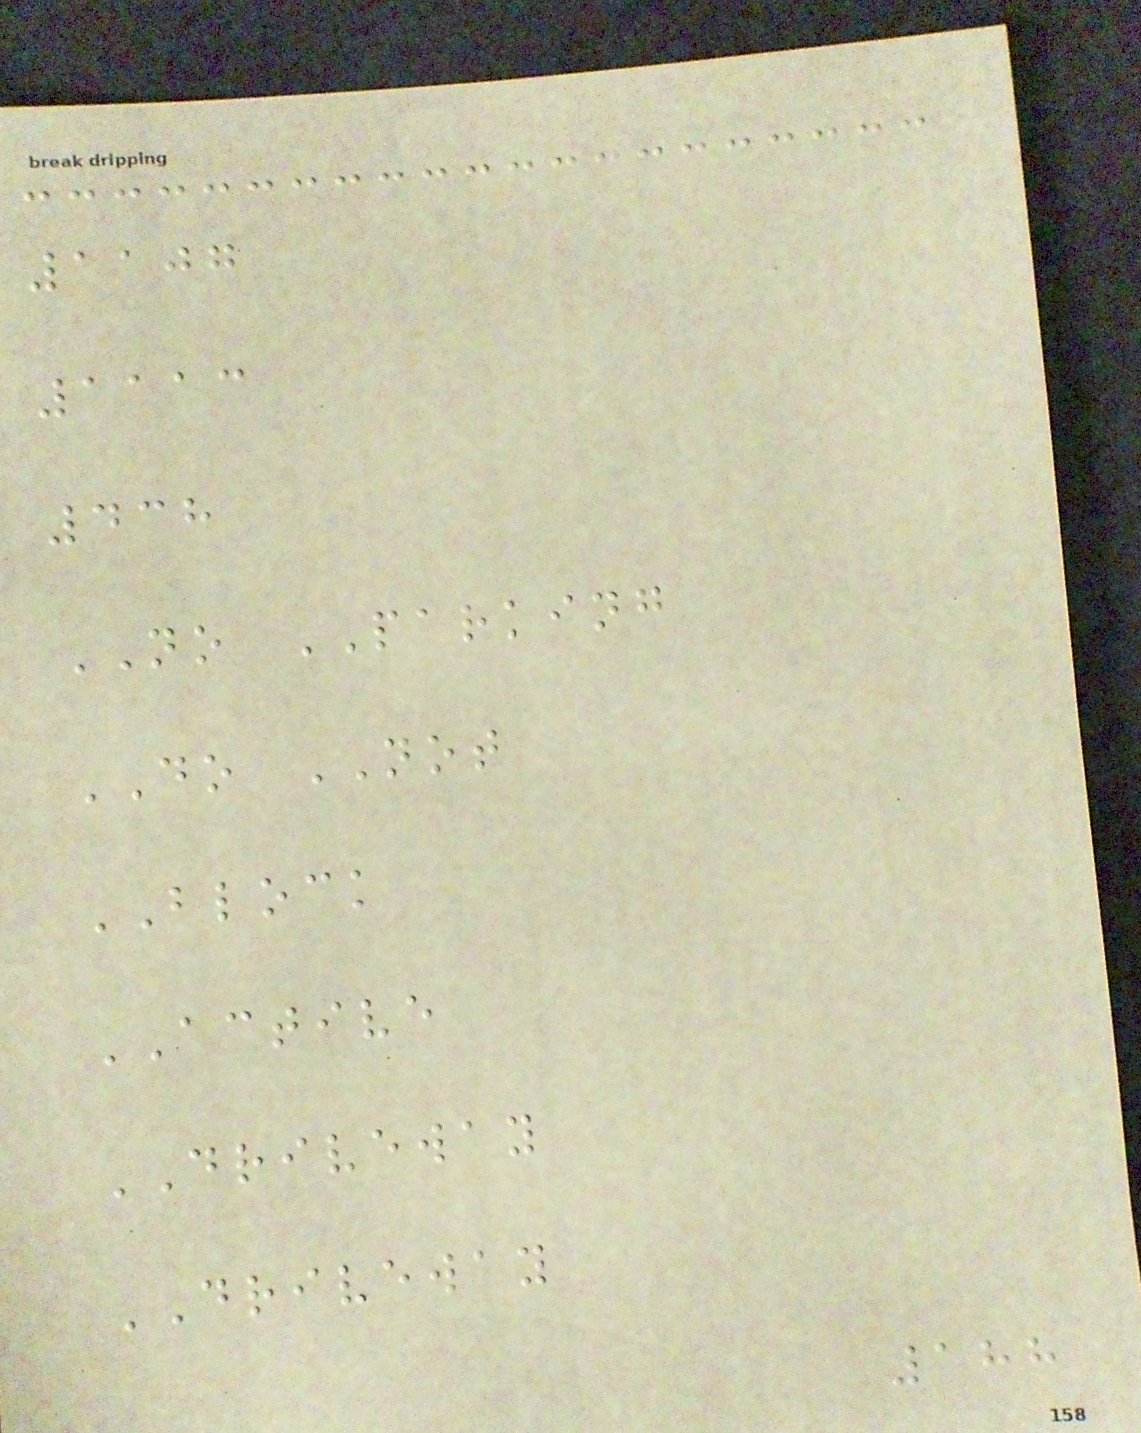1107
1113
438
NO PARKING
DO NOT
BLOCK
ACTIVE
DRIVEWAY
DRIVEWAY
188
